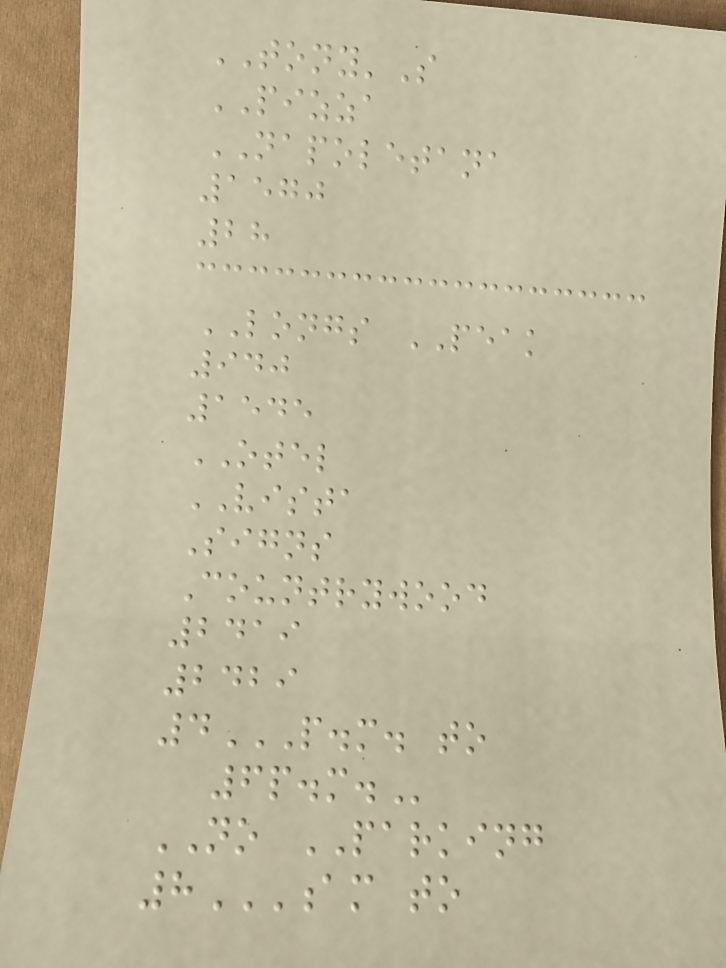TONY'S
PIZZA
NAPOLETANA
1570
28
LONGS PEAK
940
1545
OTEL
VISTA
Signs
Countrywood
2419
2429
4P.M. TO
6P.M.
NO PARKING
8AM TO
